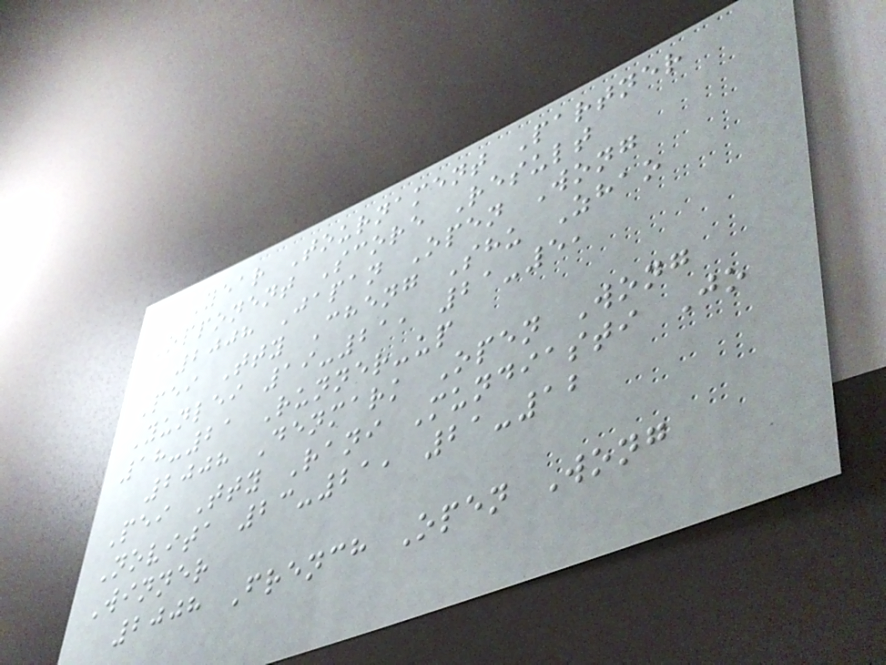Year Tournament Partner
Opponent Score Result
2008 Japan Open Wong
Pei Tty Cheng Shu Zhao
Yunlei 19-21, 21-5,
18-21 Runner-up
2008 Denmark Open Wong
Pei Tty Rani Mundiasti Jo
Novita 23-21, 21-12
Winner
2008 French Open Wong
